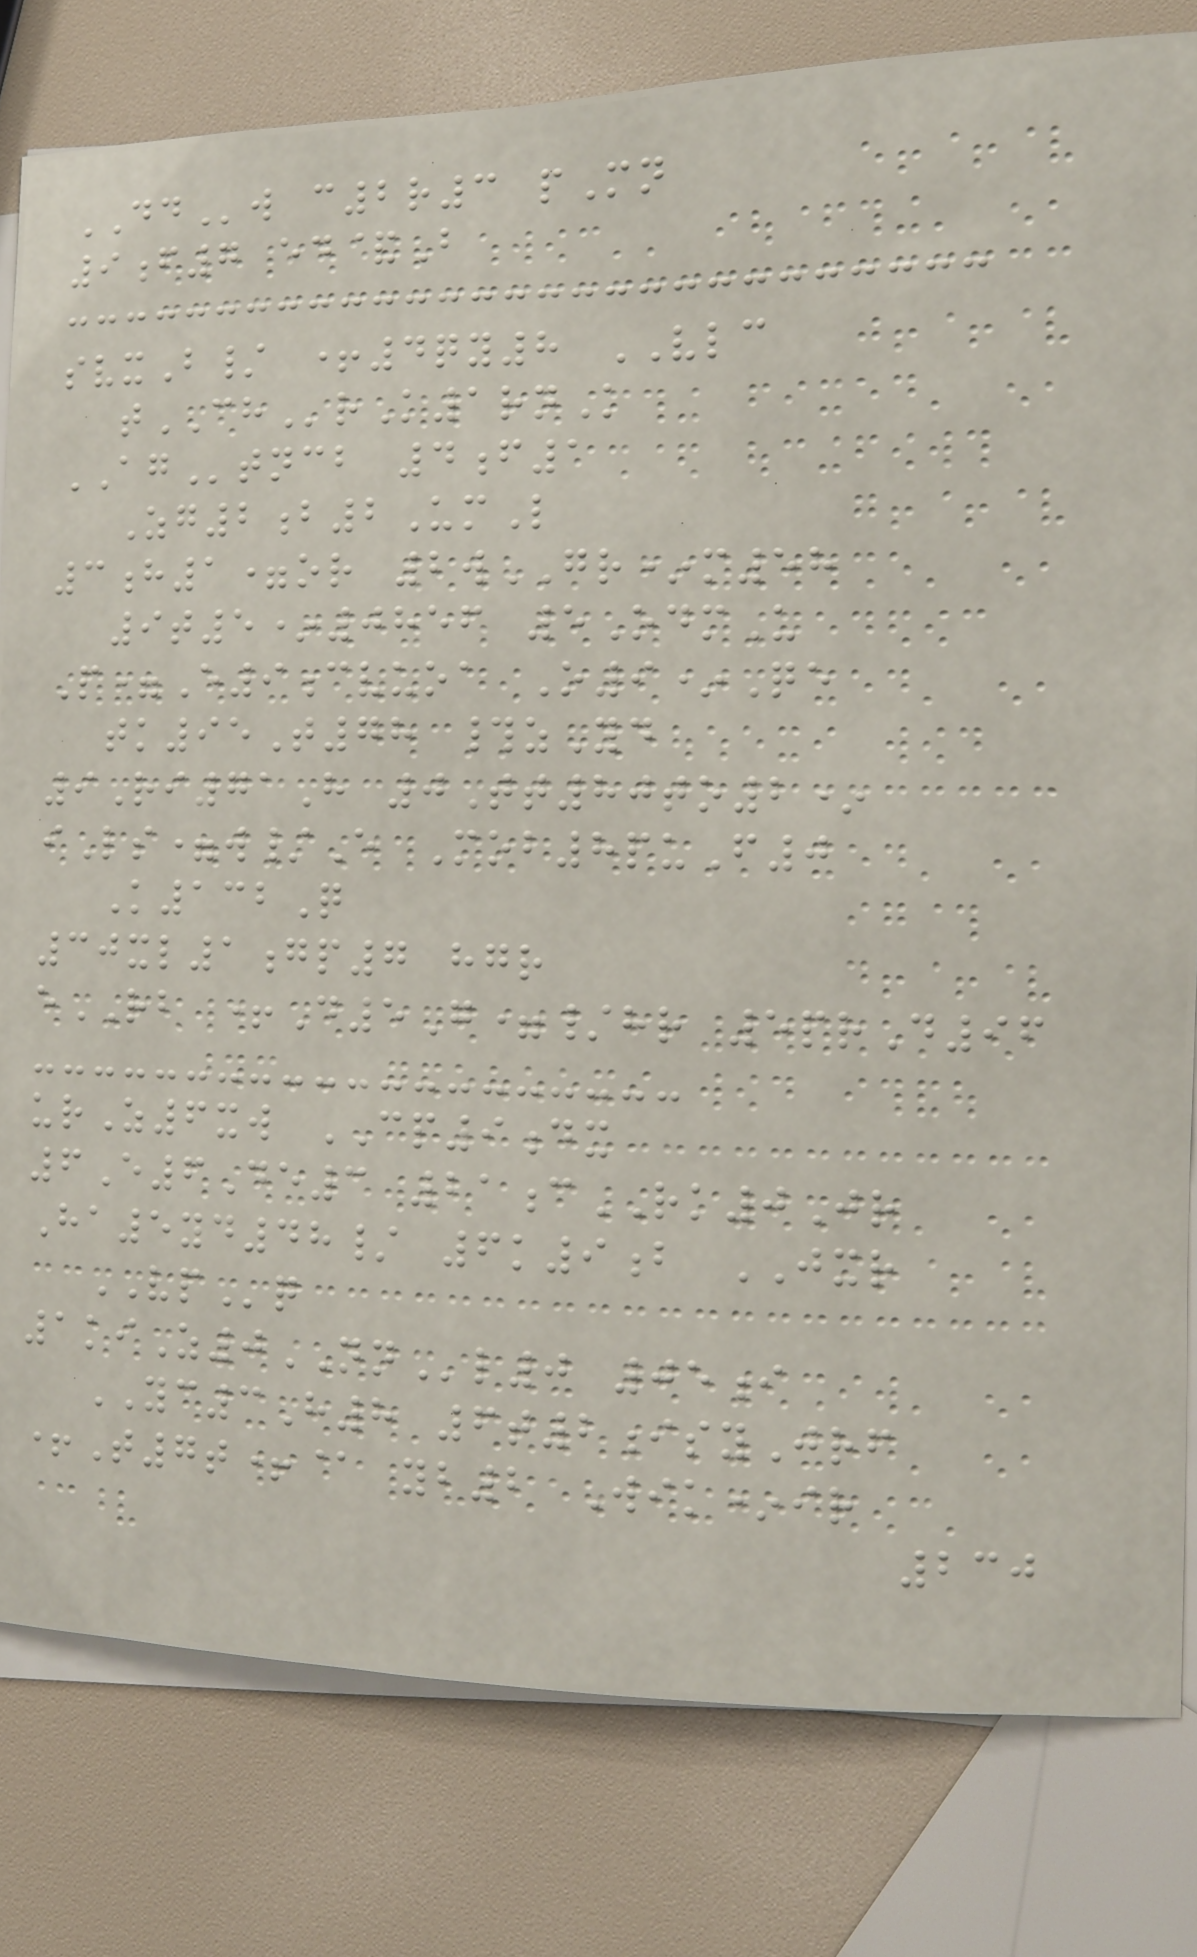DDw c2r3 pMn
9f7 ed&B
svxB/ +4qy8 VLC
tCHrK1rnK
AGtncb 4f1
Zg2b2UmL
3h1=or 2wGR*m58
9t5*0856 5OdmU
P=E9cvuoa O9*Qe
tk95T78 #zYd
9Ri71H 0Tt80to2*
iLs=w/E Mob8puF0
K132Q
30xl1gp7 hgr
eRB +D5G=/hr 5prD96
urZ6xw CP9dx
6E6De3 21cRK0Jr
Ha5yd48/ 6k9b JXR
VPq
1kiZ0NNl0 05i
YC3H8 6t2isyJrf
+T7t+@ yb2 Wik*ir
230
